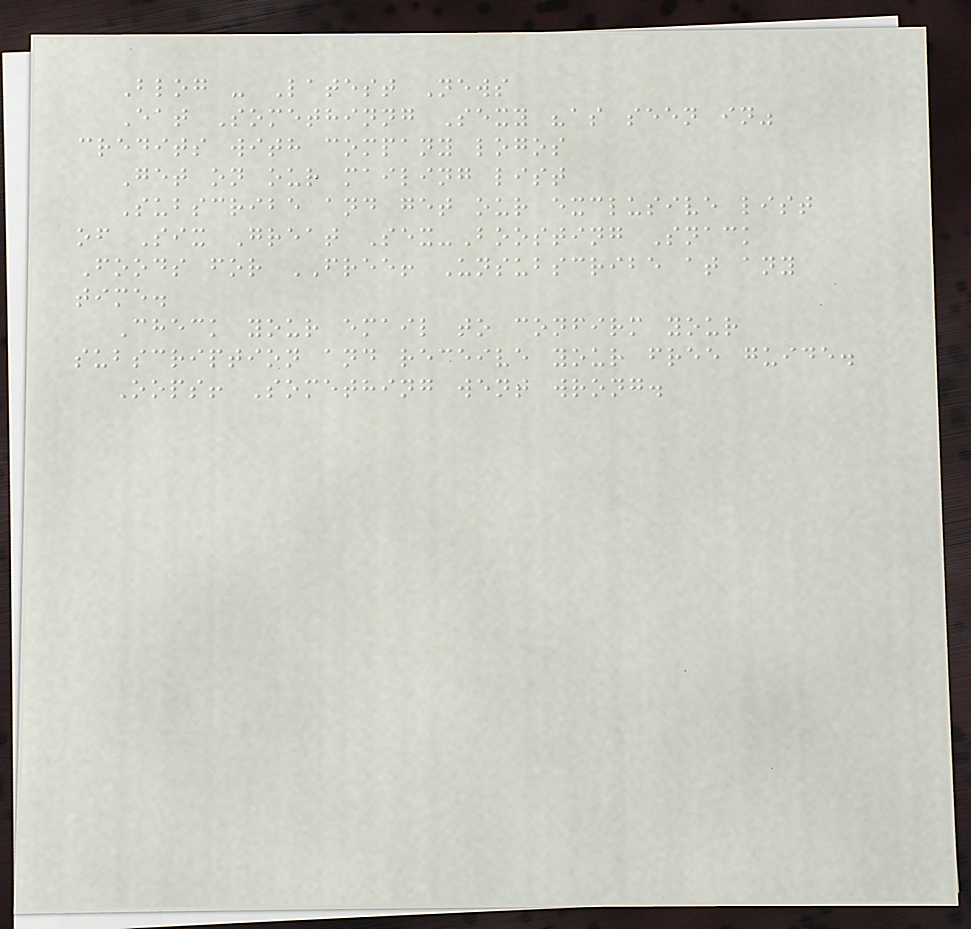Blog - Latest News
Eat Somethinng Sexy "as seen in"
credits with company logos
Get on our mailing list
Subscribe and get our exclusive list
of Six Great Sex-Boosting Snack
Foods for FREE! Unsubscribe at any
time.
Check your email to confirm your
subscription and receive your free guide.
Oops! Something went wrong.
